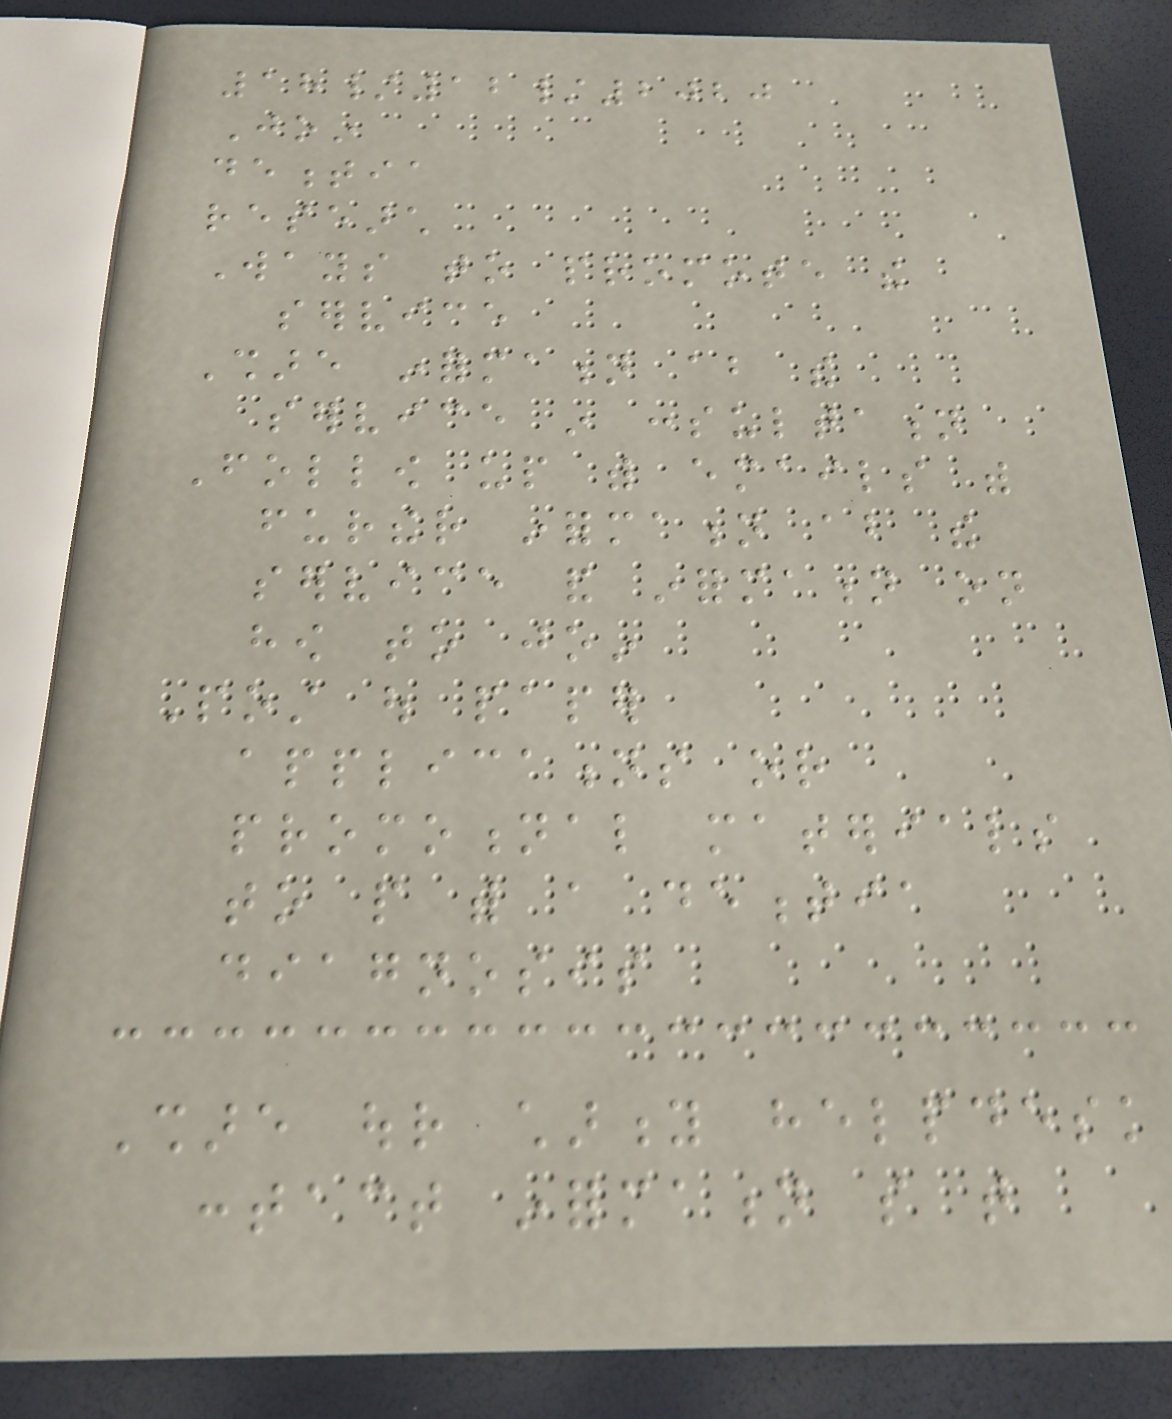18/12/2020
Join
dementia
research
Ways to promote the
service
Share information about the
service in consultation
Follow up with emails with
further information about the
service and information on
how to join
Post out paper
applications or
promotional materials
to people with a dementia
diagnosis
Share our charity helpdesk
contact information so that
